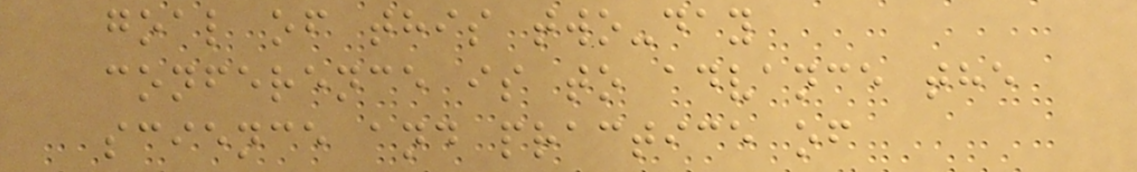goal of this two-day
conference is to advance the
science and practice of
